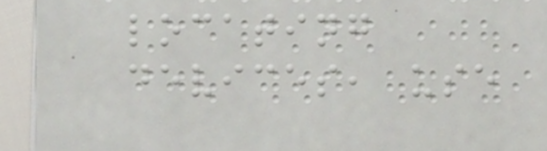locating
devices, use
